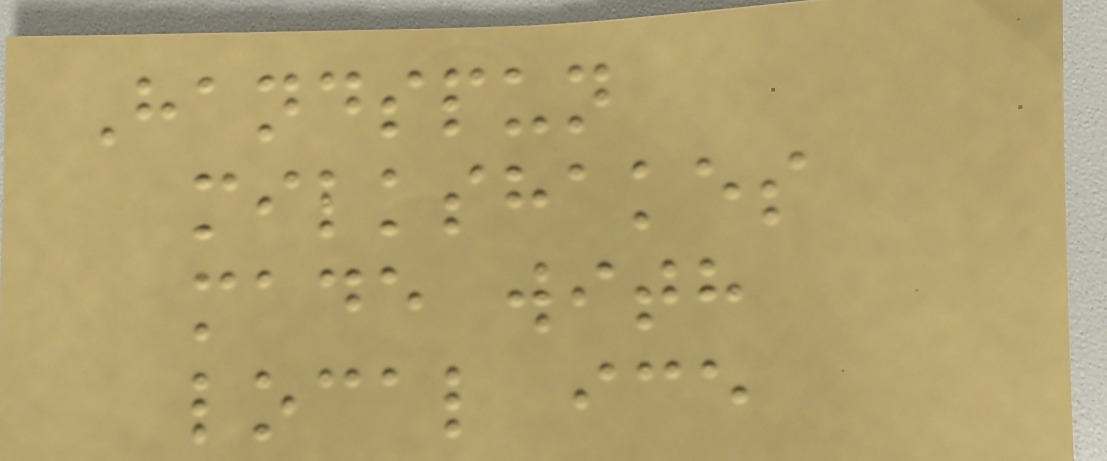Handspun
milkshakes
made with
local ice
